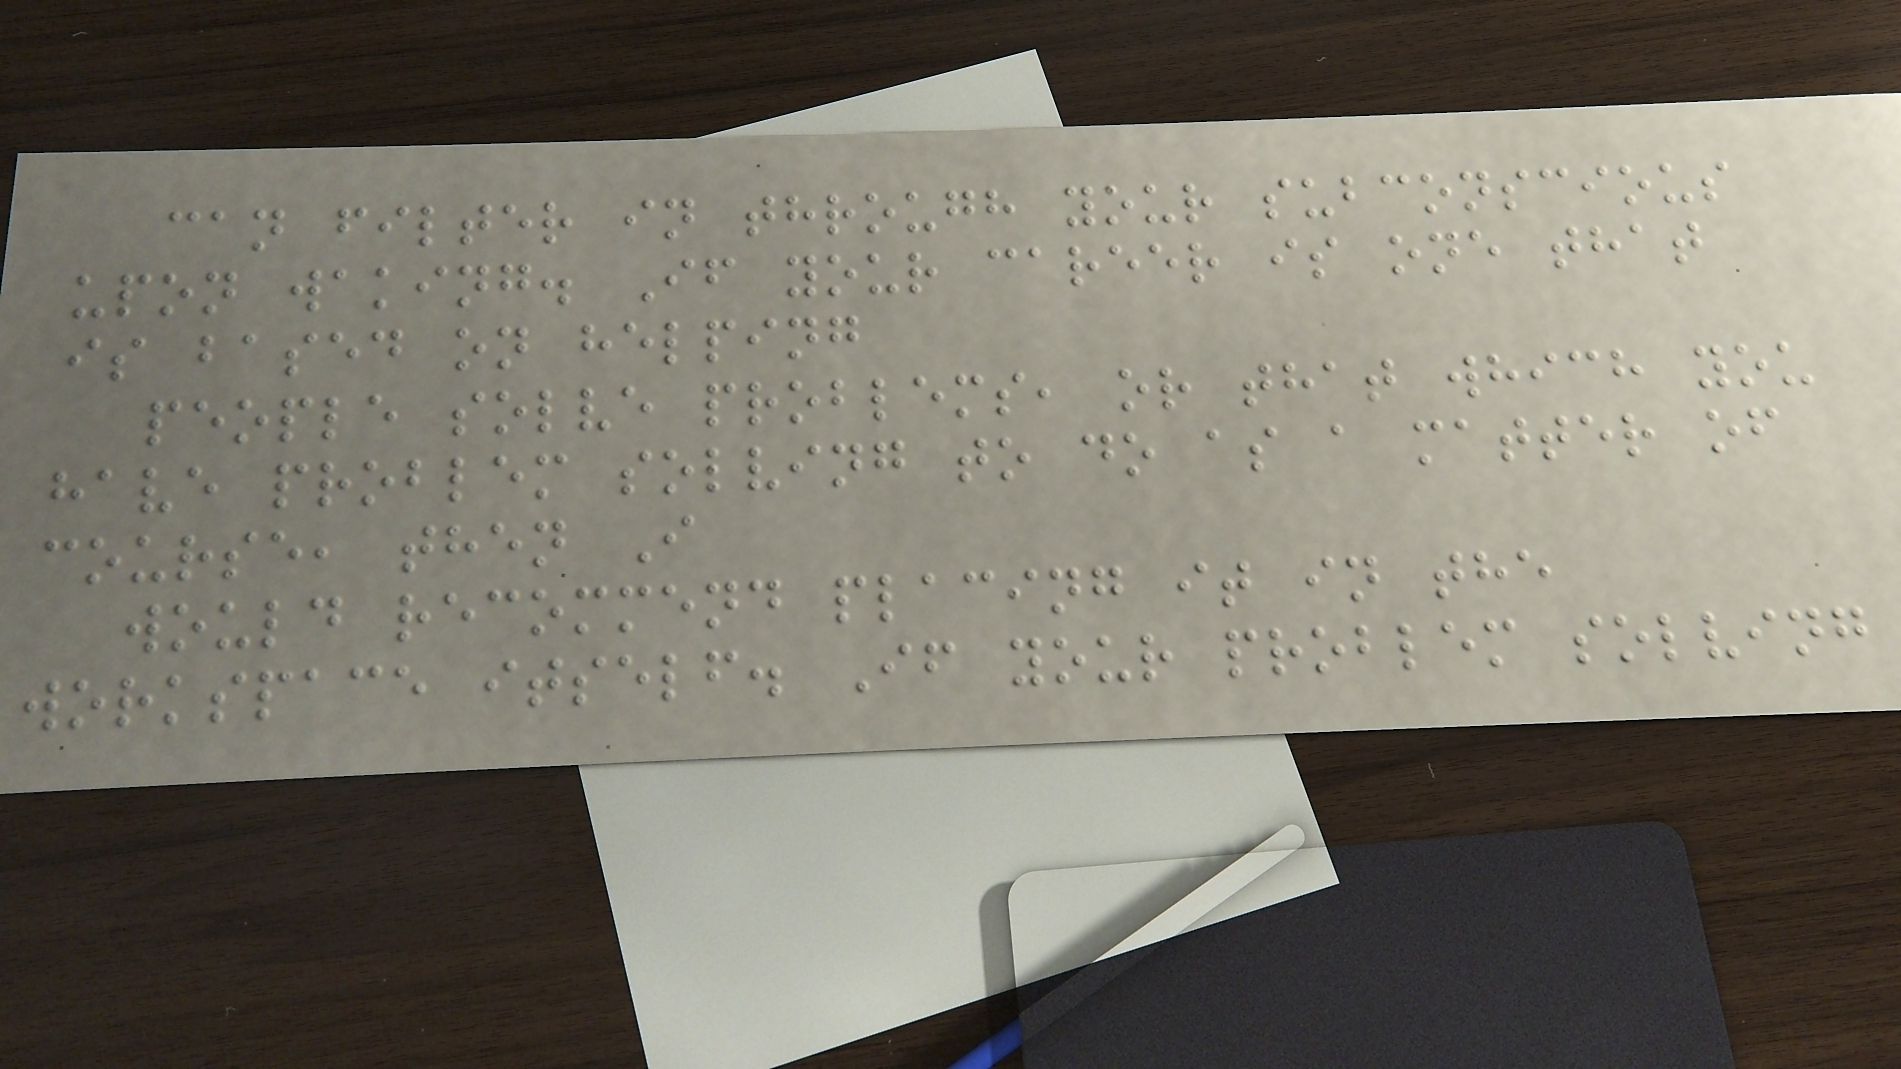can filter in through your subconscious
upon waking. If your career is one that
is based on helping
people solve problems, or that which you
have problem solving to do as a matter of
course, then I
would recommend placing it in the
workspace itself. If your problem solving
